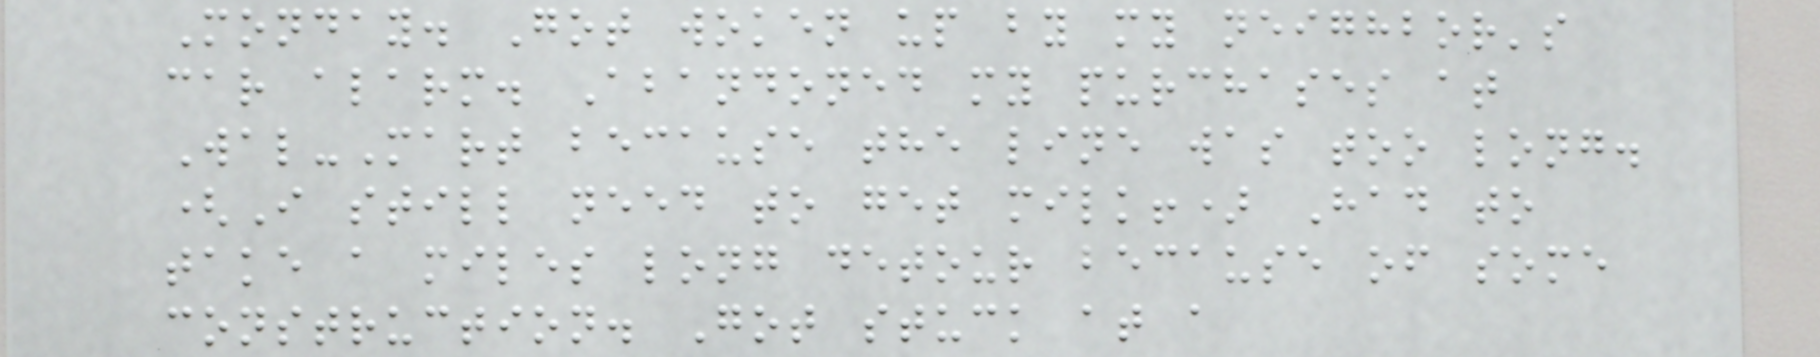Monday. Got woken up by my neighbor's
car alarm. Abandoned my purchases at
Wal-Mart because the line was too long.
(I still need to get milk!) Had to
take a miles long detour because of some
construction. Got stuck at a
